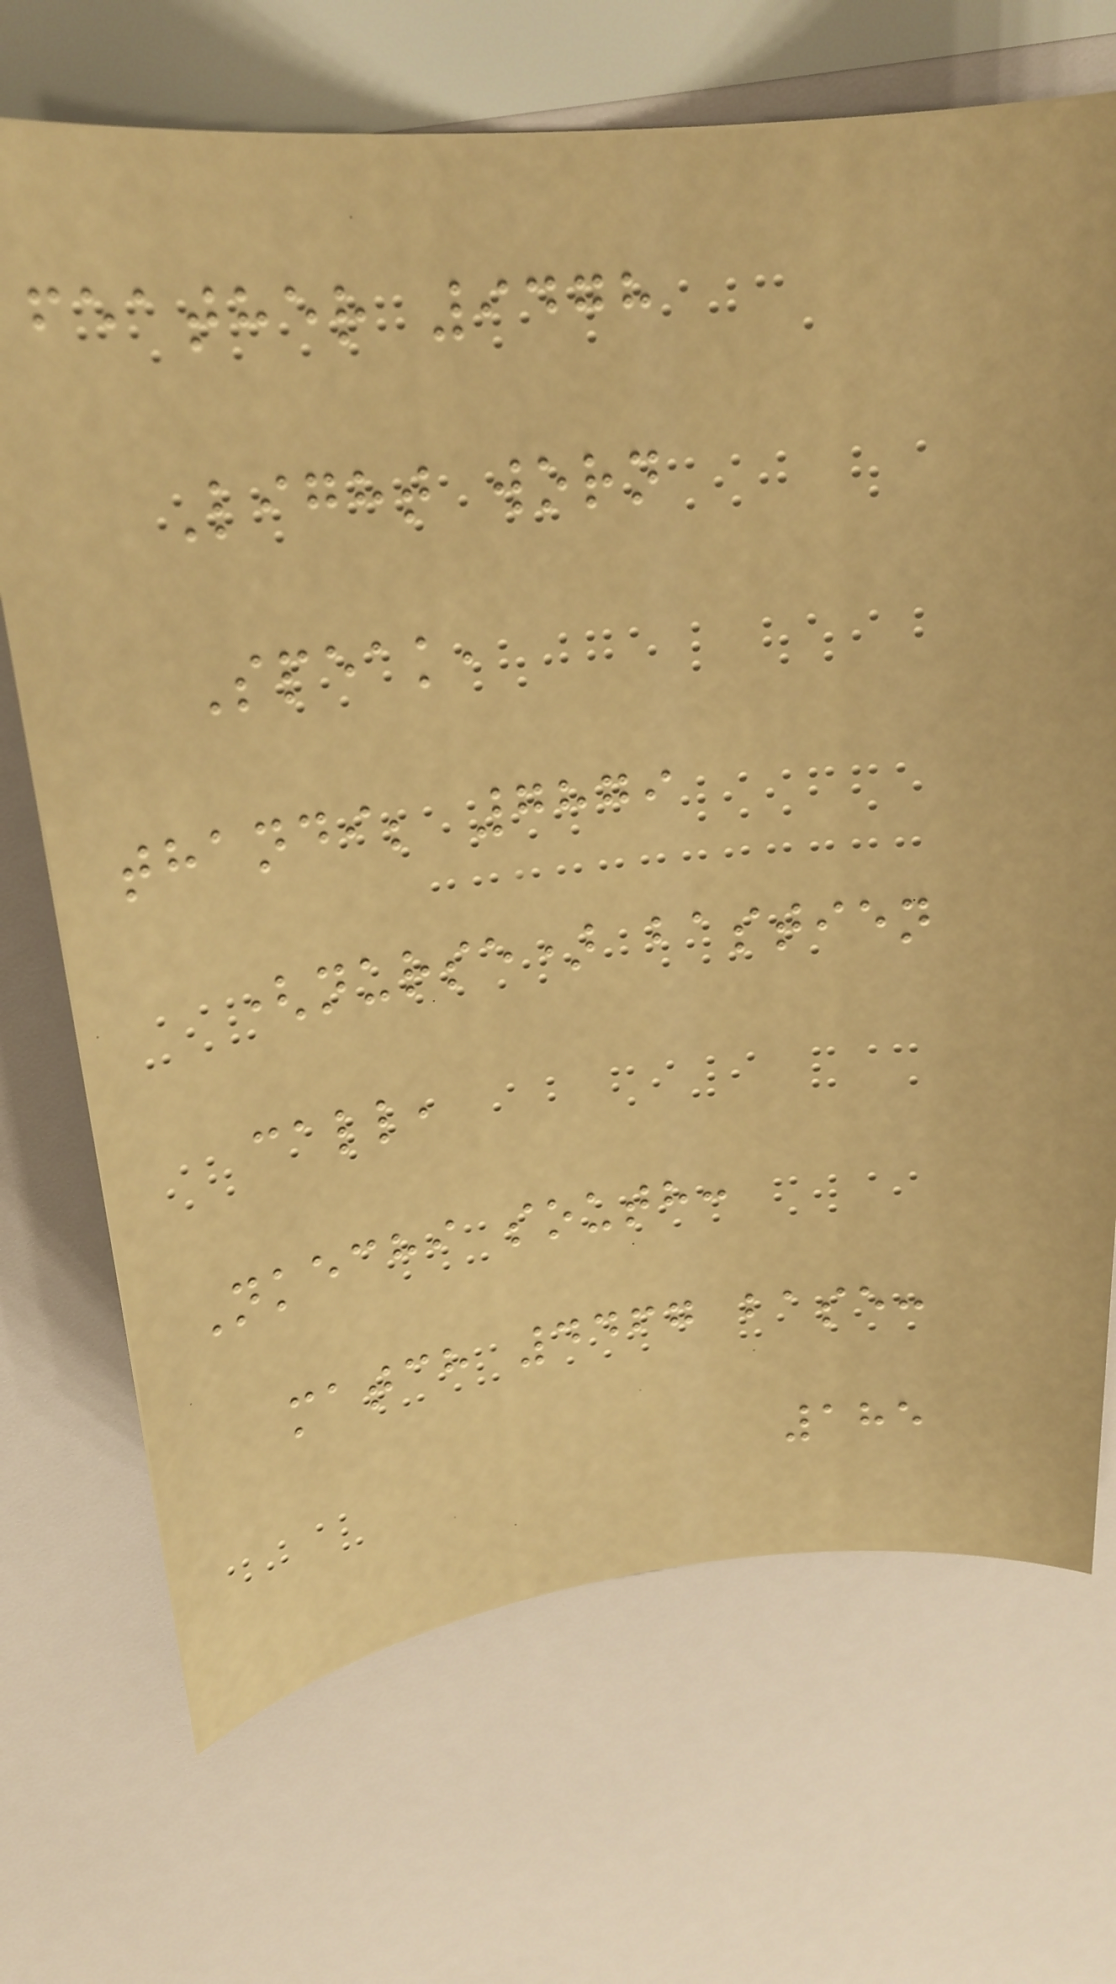feather 9478
Light worn
Speak,
thandi; 7879
(nurse) bastien
call,
Nkechi south:
match 4467 base:
185
